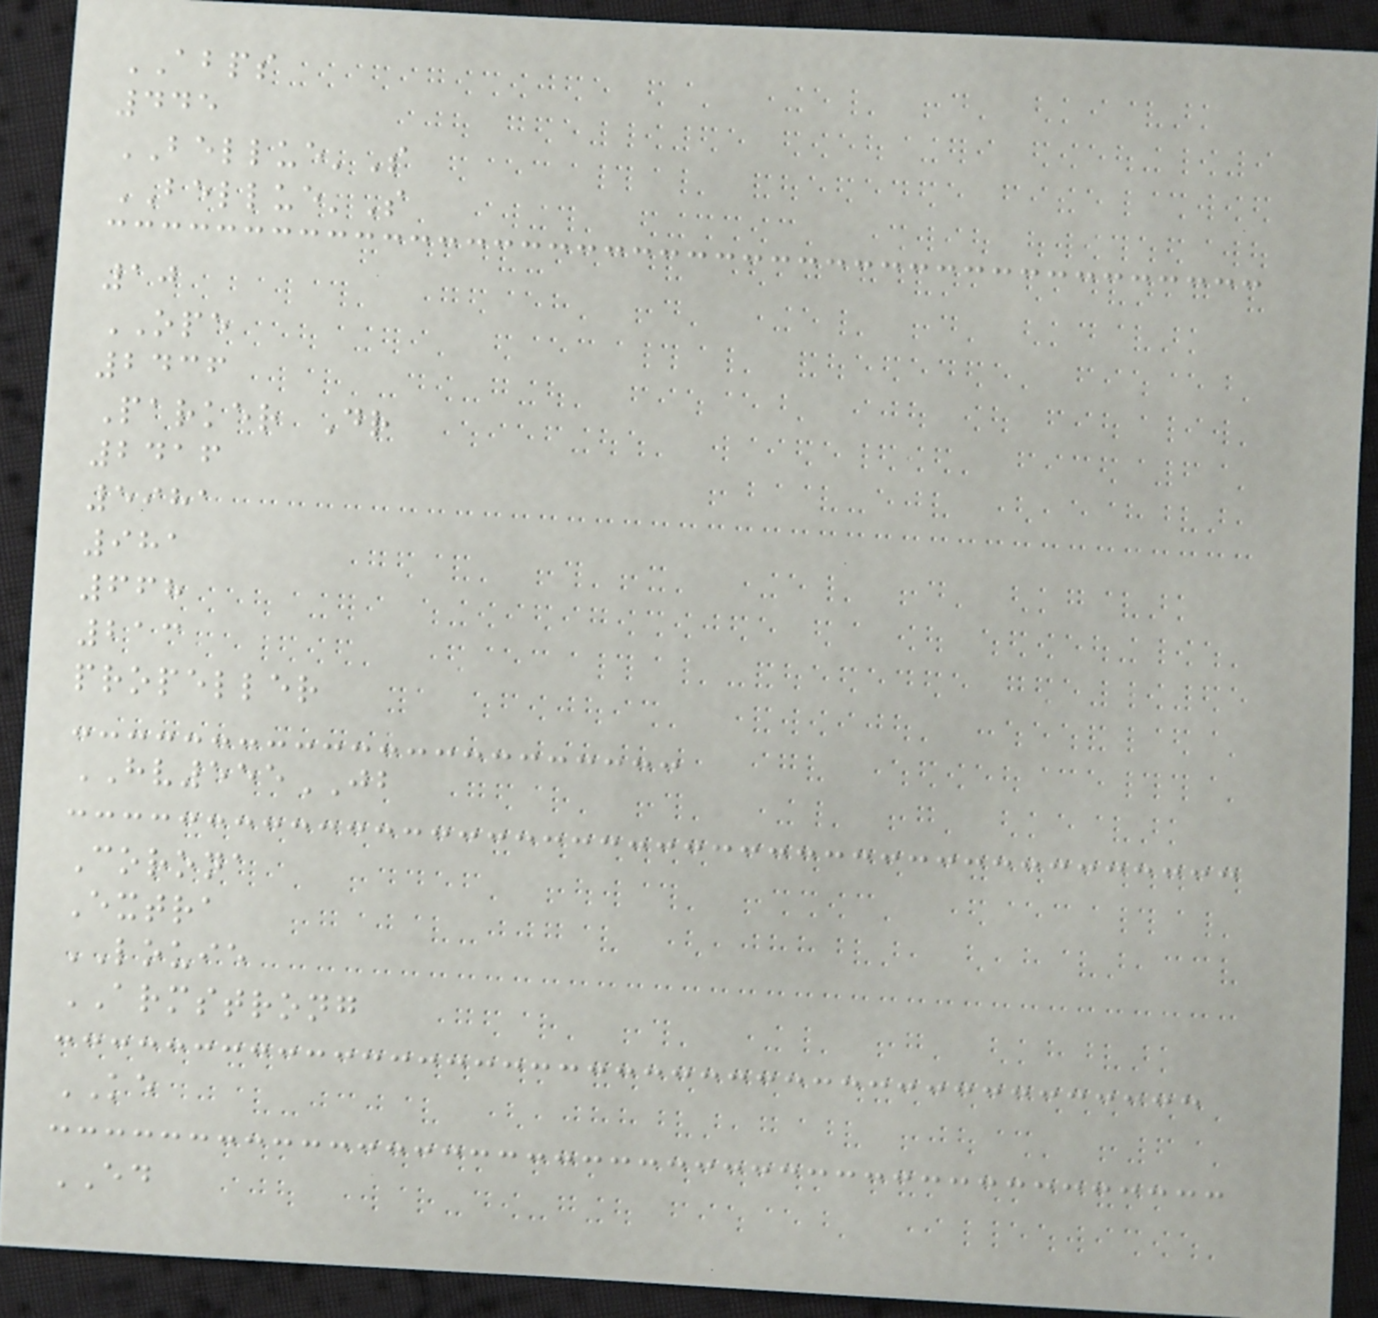ABPS
445
BELLUE'S
BELLUE'S
10
OPE
2436
Parker Dr
2416
5981
981
668
213
propeller
HV555JB
Corona
Extra
LOUIE
ARMSTRONG
KE
ED
